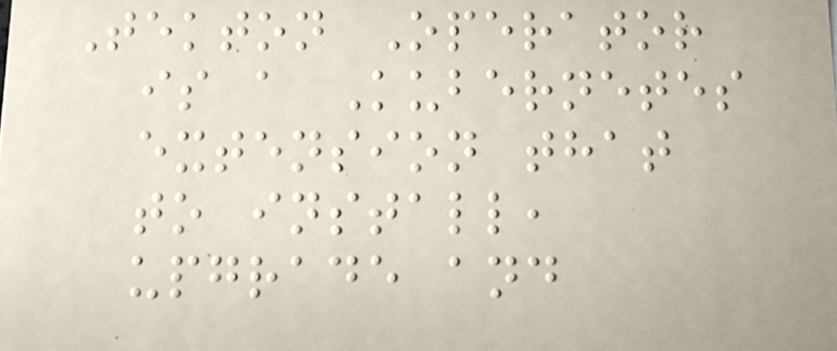Tekton Operator
is a Kubernetes
extension that
to install,
upgrade and
